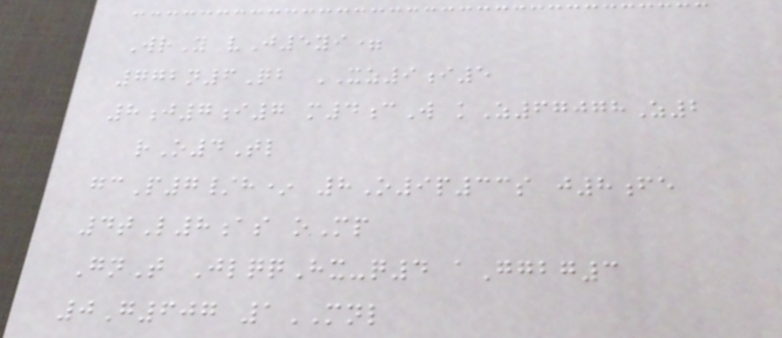WrY vJ5yi=
772n6Qb XZ9i5
8j7i7 m4cW kZ67078Z2
rO4Tl
gcP7/h* 8O9p33s j8fe
4tL8as oMp
GnT JlqqHx-q4 aGgbg3
0G607 1MNL
